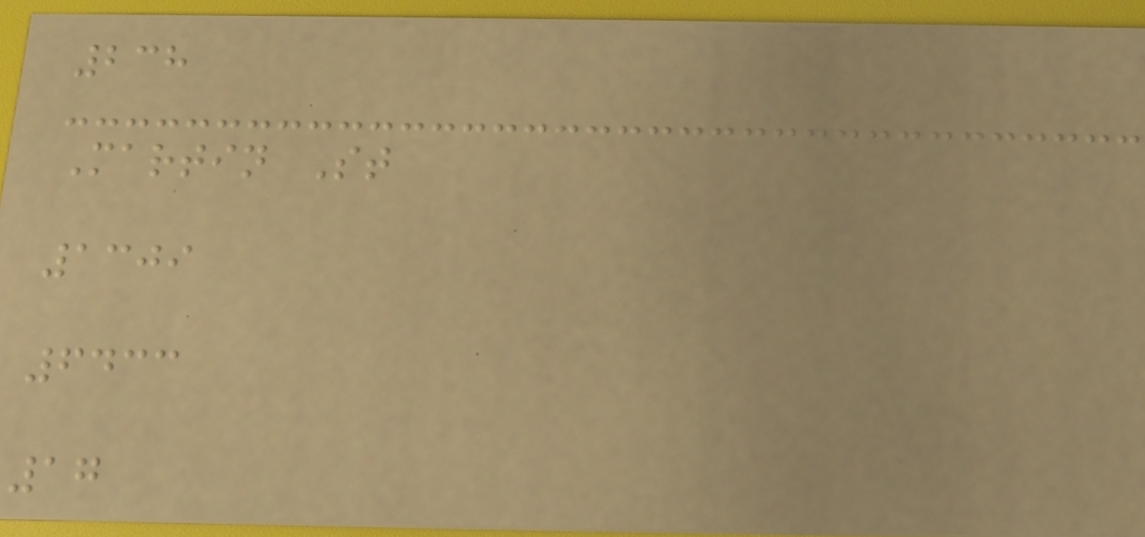238
Martin St
1309
6433
17
